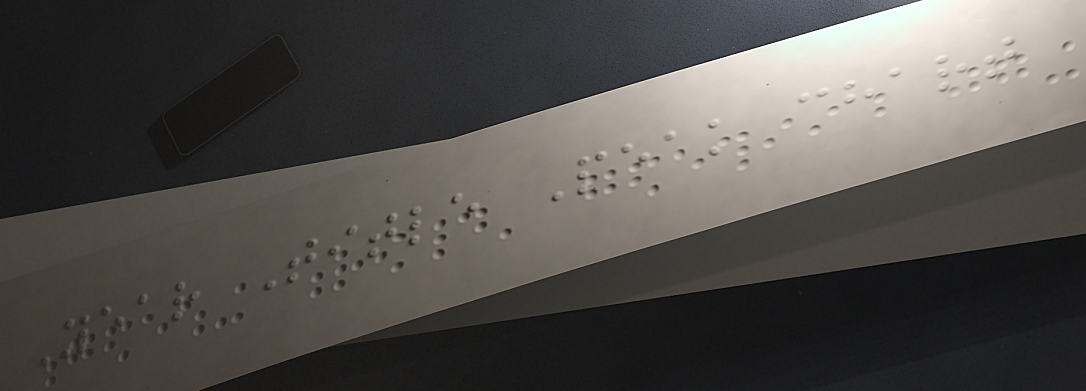Year Title Peak chart
